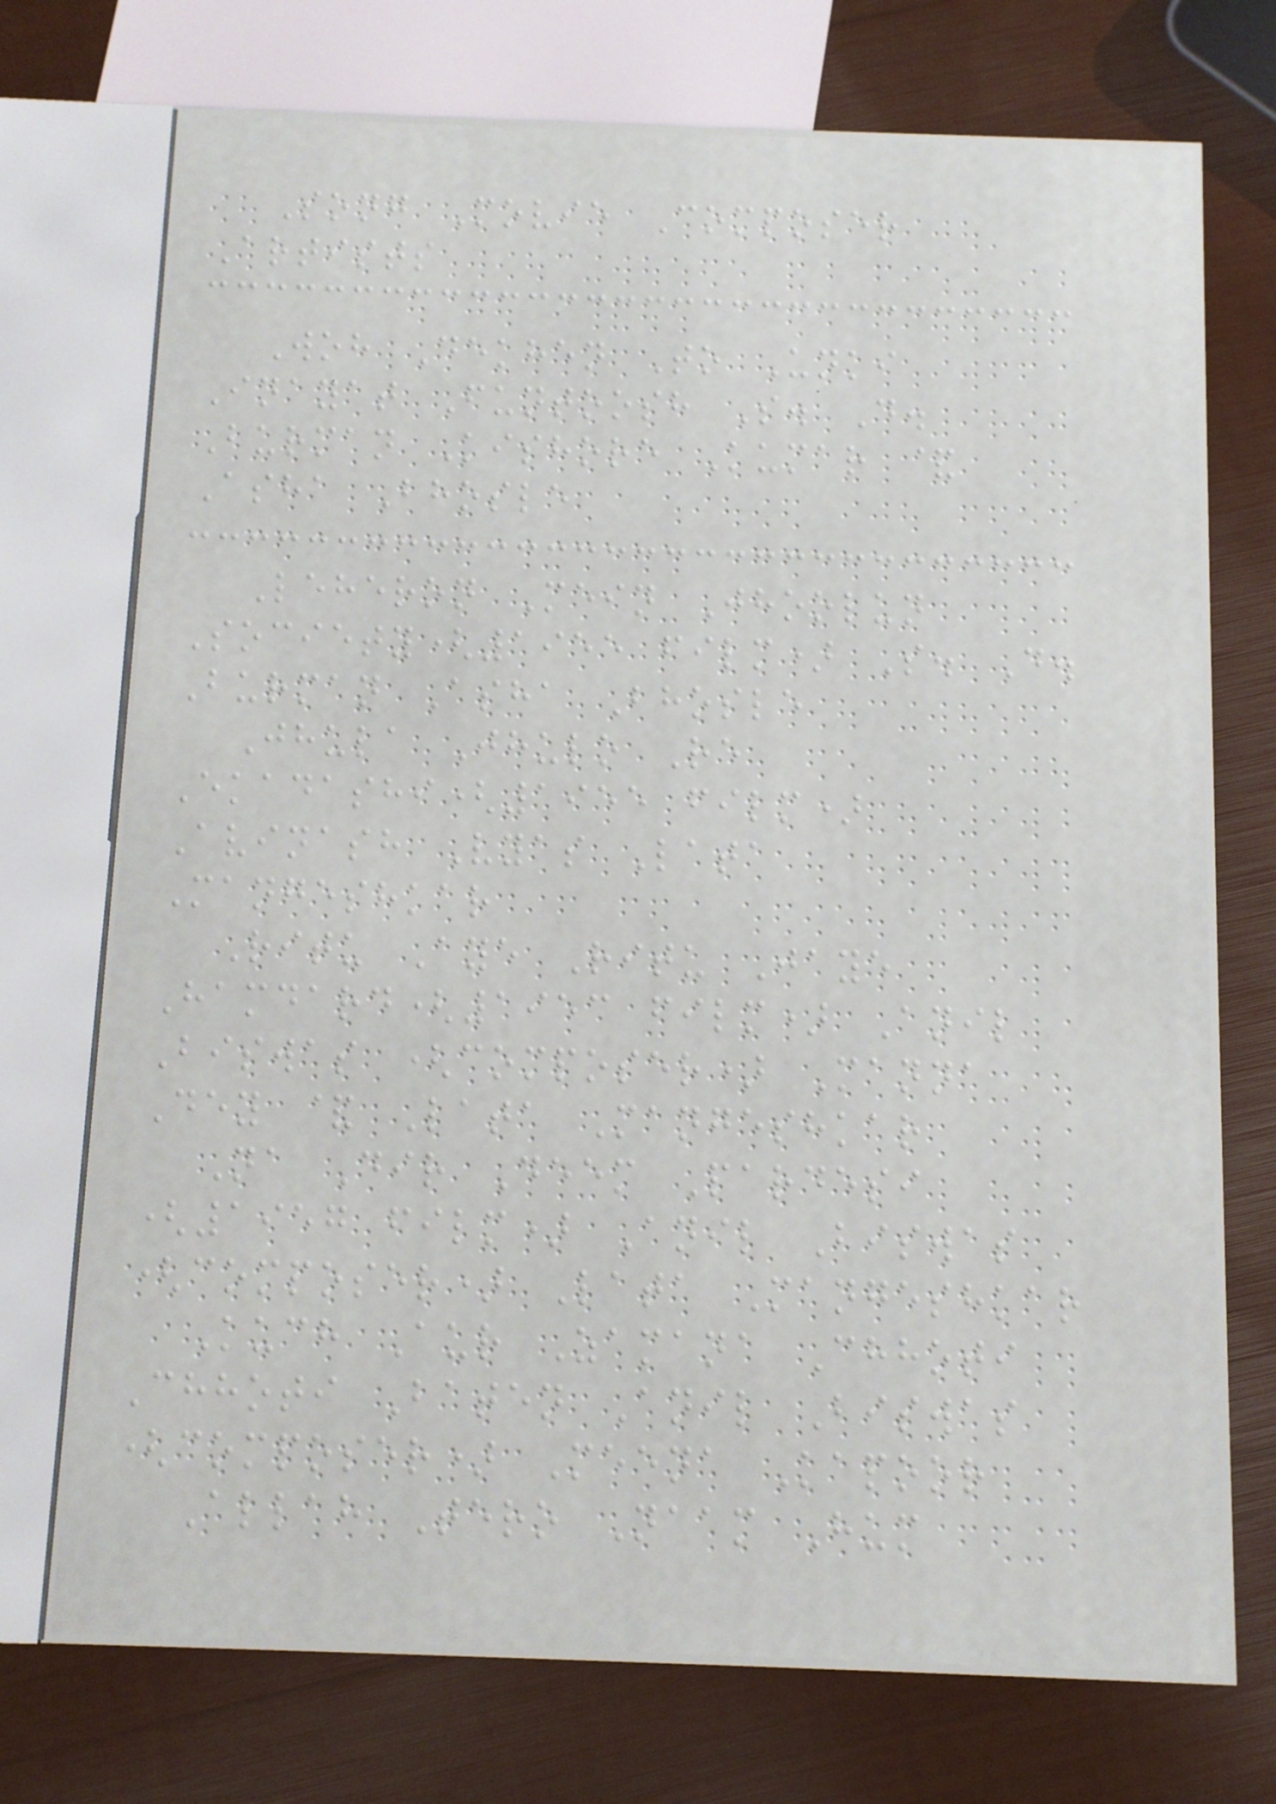Song Movie Composer
Artists
Woh Dekhen To Unki
Inayat Funtoosh S. D.
Burman Kishore Kumar &
Asha Bhosle
Leheron Mein Jhoolun
Society(1955 film) S. D.
Burman Asha Bhosle
Jhula Jhulo Re
Ekadashi(1955 film)
Avinash Vyas Lata
Mangeshkar
Ritu Aye Ritu Jaye
Hamdard(1953 film) Anil
Biswas (composer) Manna
Dey & Lata Mangeshkar
Na Dir Deem Pardesi
(1957 film) Anil Biswas
(composer) Lata Mangeshkar
Kuch Aur Zamana Chhoti
Chhoti Baten Anil Biswas
(composer) Meena Kapoor
Allah Tero Naam Hum
